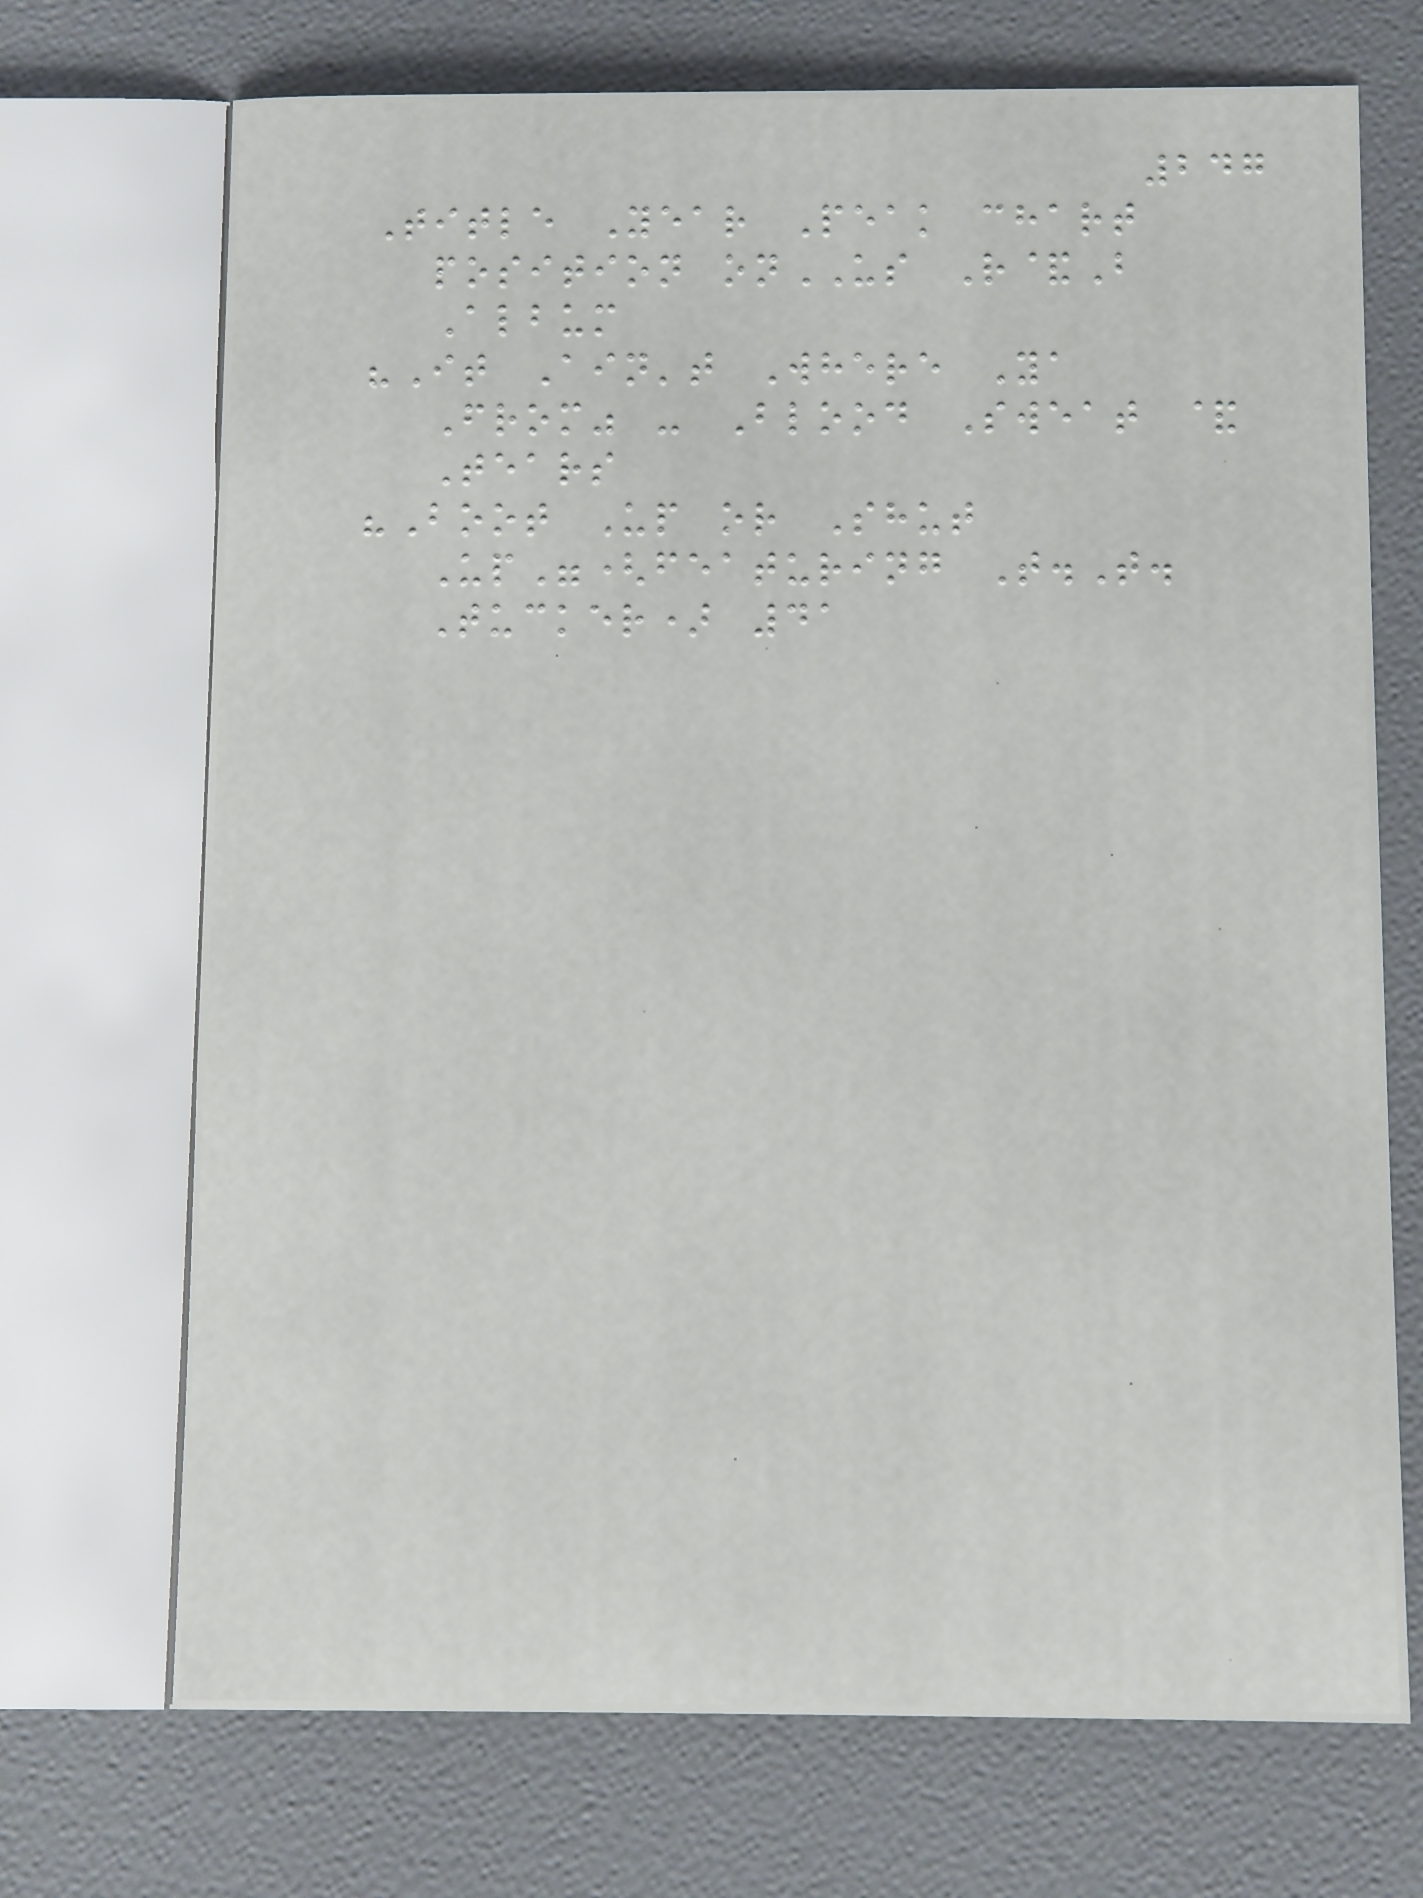247
Title Year Peak chart
position onUS R&B
Album
"It Ain't Where Ya
From" - Blood Sweat &
Tears
"Boot Up or Shut
Up"(featuring T.T.
Tucker) 41
